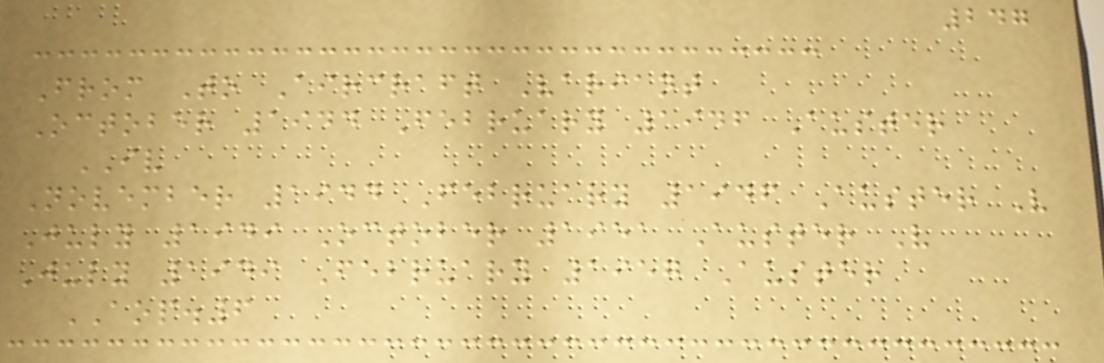247
From To Aircraft Variant
October 1944 February 1946 Auster
IV
November 1944 February 1946 Auster V
July 1949 October 1951 Auster V
July 1949 February 1957 Auster
AOP.6
